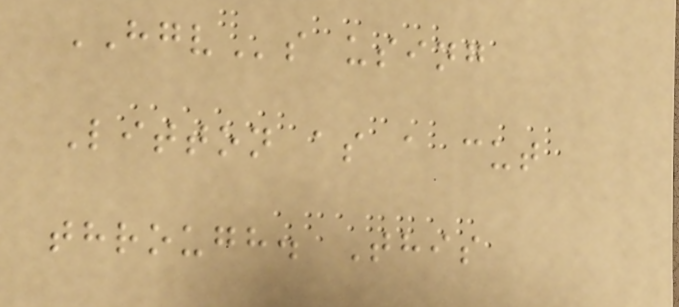HGVs using
Litton as a cut
through. This
